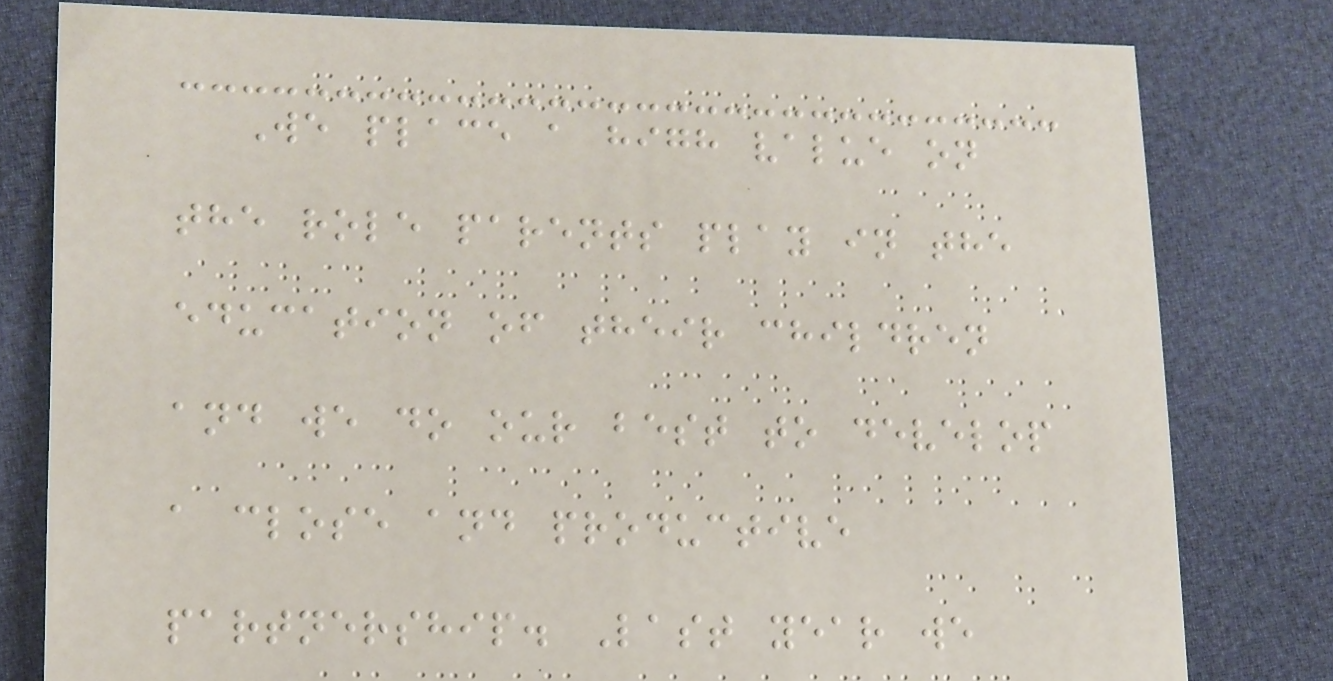We place a high value on
the role parents play in the
education of their children
and we do our best to develop
a close and productive
partnership. Last year we
